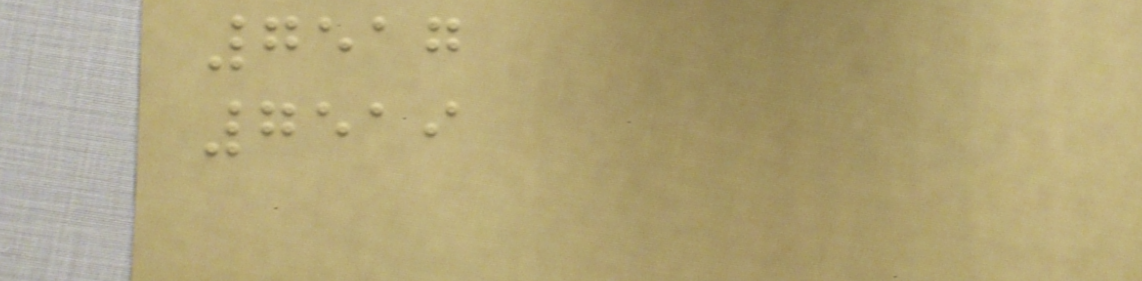7517
7519
